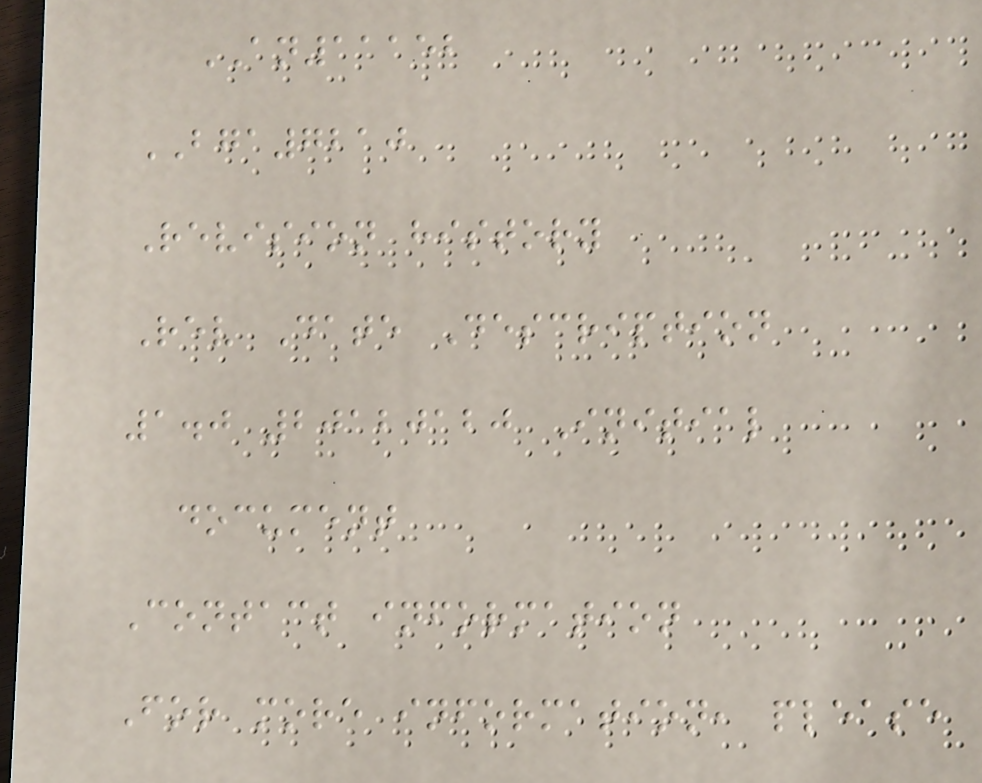AN11152
BGA7210
Revision history
Rev Date Description
1.0 20120120 Initial
document
Contact information
For more information, please
